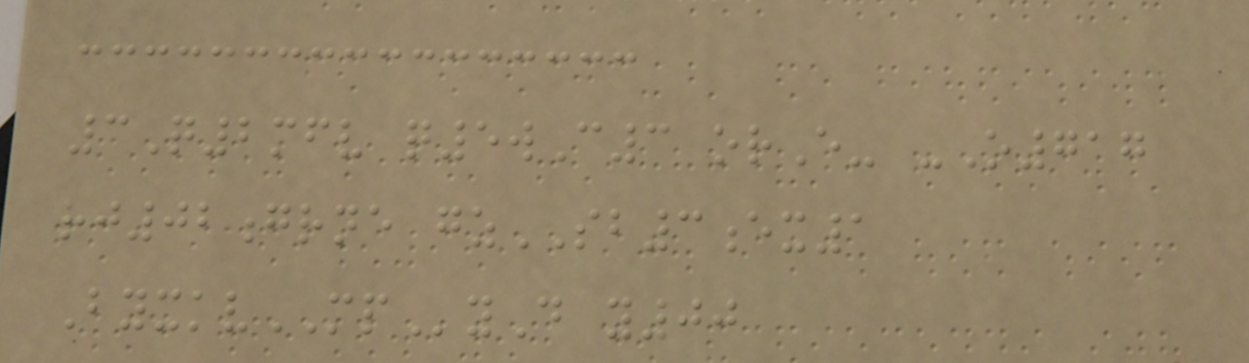3Q2mfv q5wC3 orE- -O717
rj02grne gzSB3ex1
ByxkvMPyD y00
